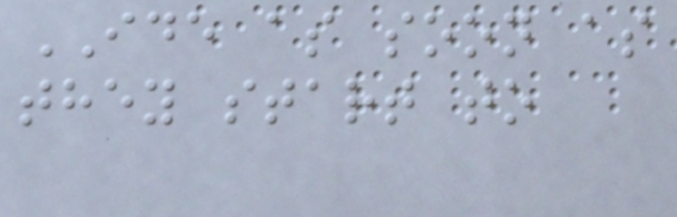IDE as soon as
they start to
